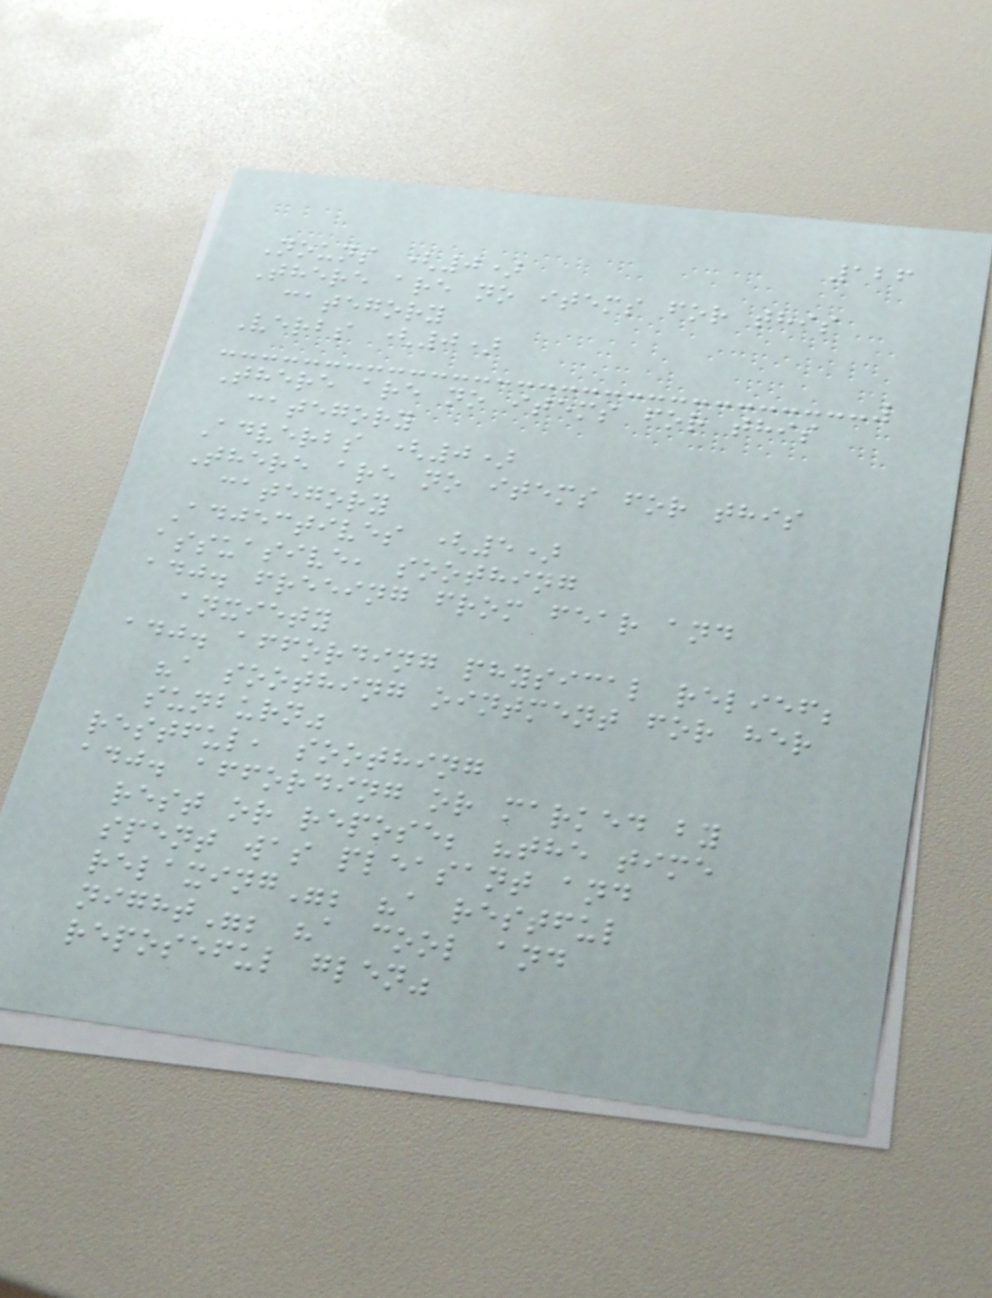126
Nouns (0)
There are no items for this
category
Verbs (0)
There are no items for this
category
Adverbs (0)
There are no items for this
category
Adjectives (5)
assuasive, soothing
adj. freeing from fear and
anxiety
adj. affording physical relief;
"a soothing ointment for her
sunburn"
restful, soothing
adj. affording or marked by
rest or repose; "the time
spent was pleasant and
relaxing"; "a restful
night"; "a cool and
reposeful glen"
